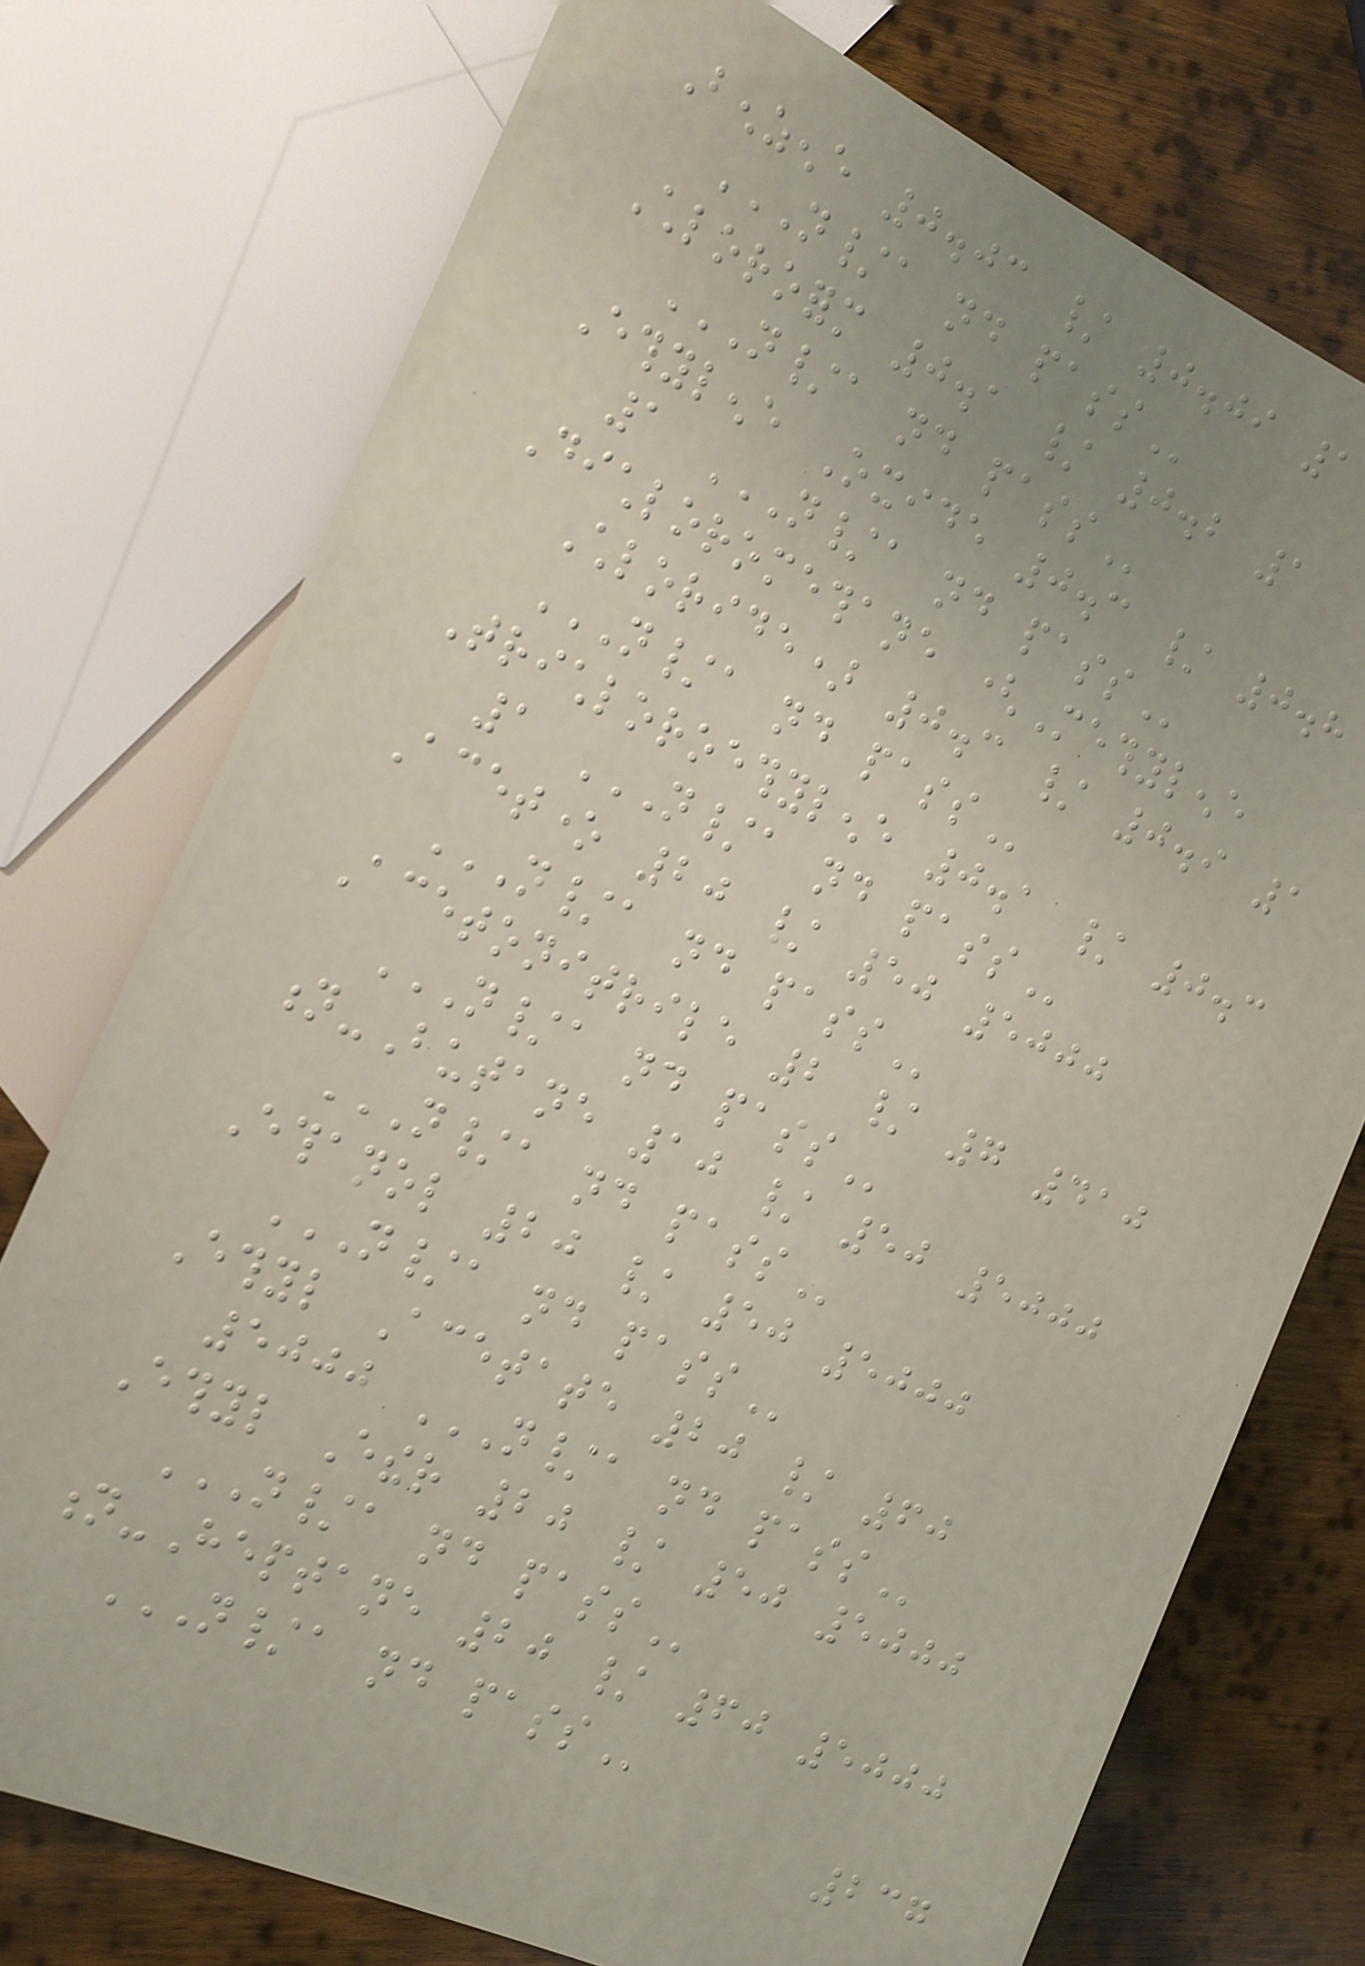Benzene 0.03 / 0.09 1
N/A ND PASS
Chloroform 0.1 / 0.2 1
N/A ND PASS
Ethylene Oxide 0.3 / 0.8
1 N/A ND PASS
Dichloromethane (Methylene
Chloride) 0.3 / 0.9 1
N/A ND PASS
Trichloroethylene 0.1 / 0.3
1 N/A ND PASS
Acetone 20 / 50 5000
N/A ND PASS
Acetonitrile 2 / 7 410
N/A ND PASS
n-Butane 10 / 50 5000
N/A ND PASS
Ethanol 20 / 50 5000
N/A ND PASS
Ethyl Acetate 20 / 60
5000 N/A ND PASS
Ethyl Ether 20 / 50 5000
N/A ND PASS
n-Heptane 20 / 60 5000
N/A ND PASS
237
